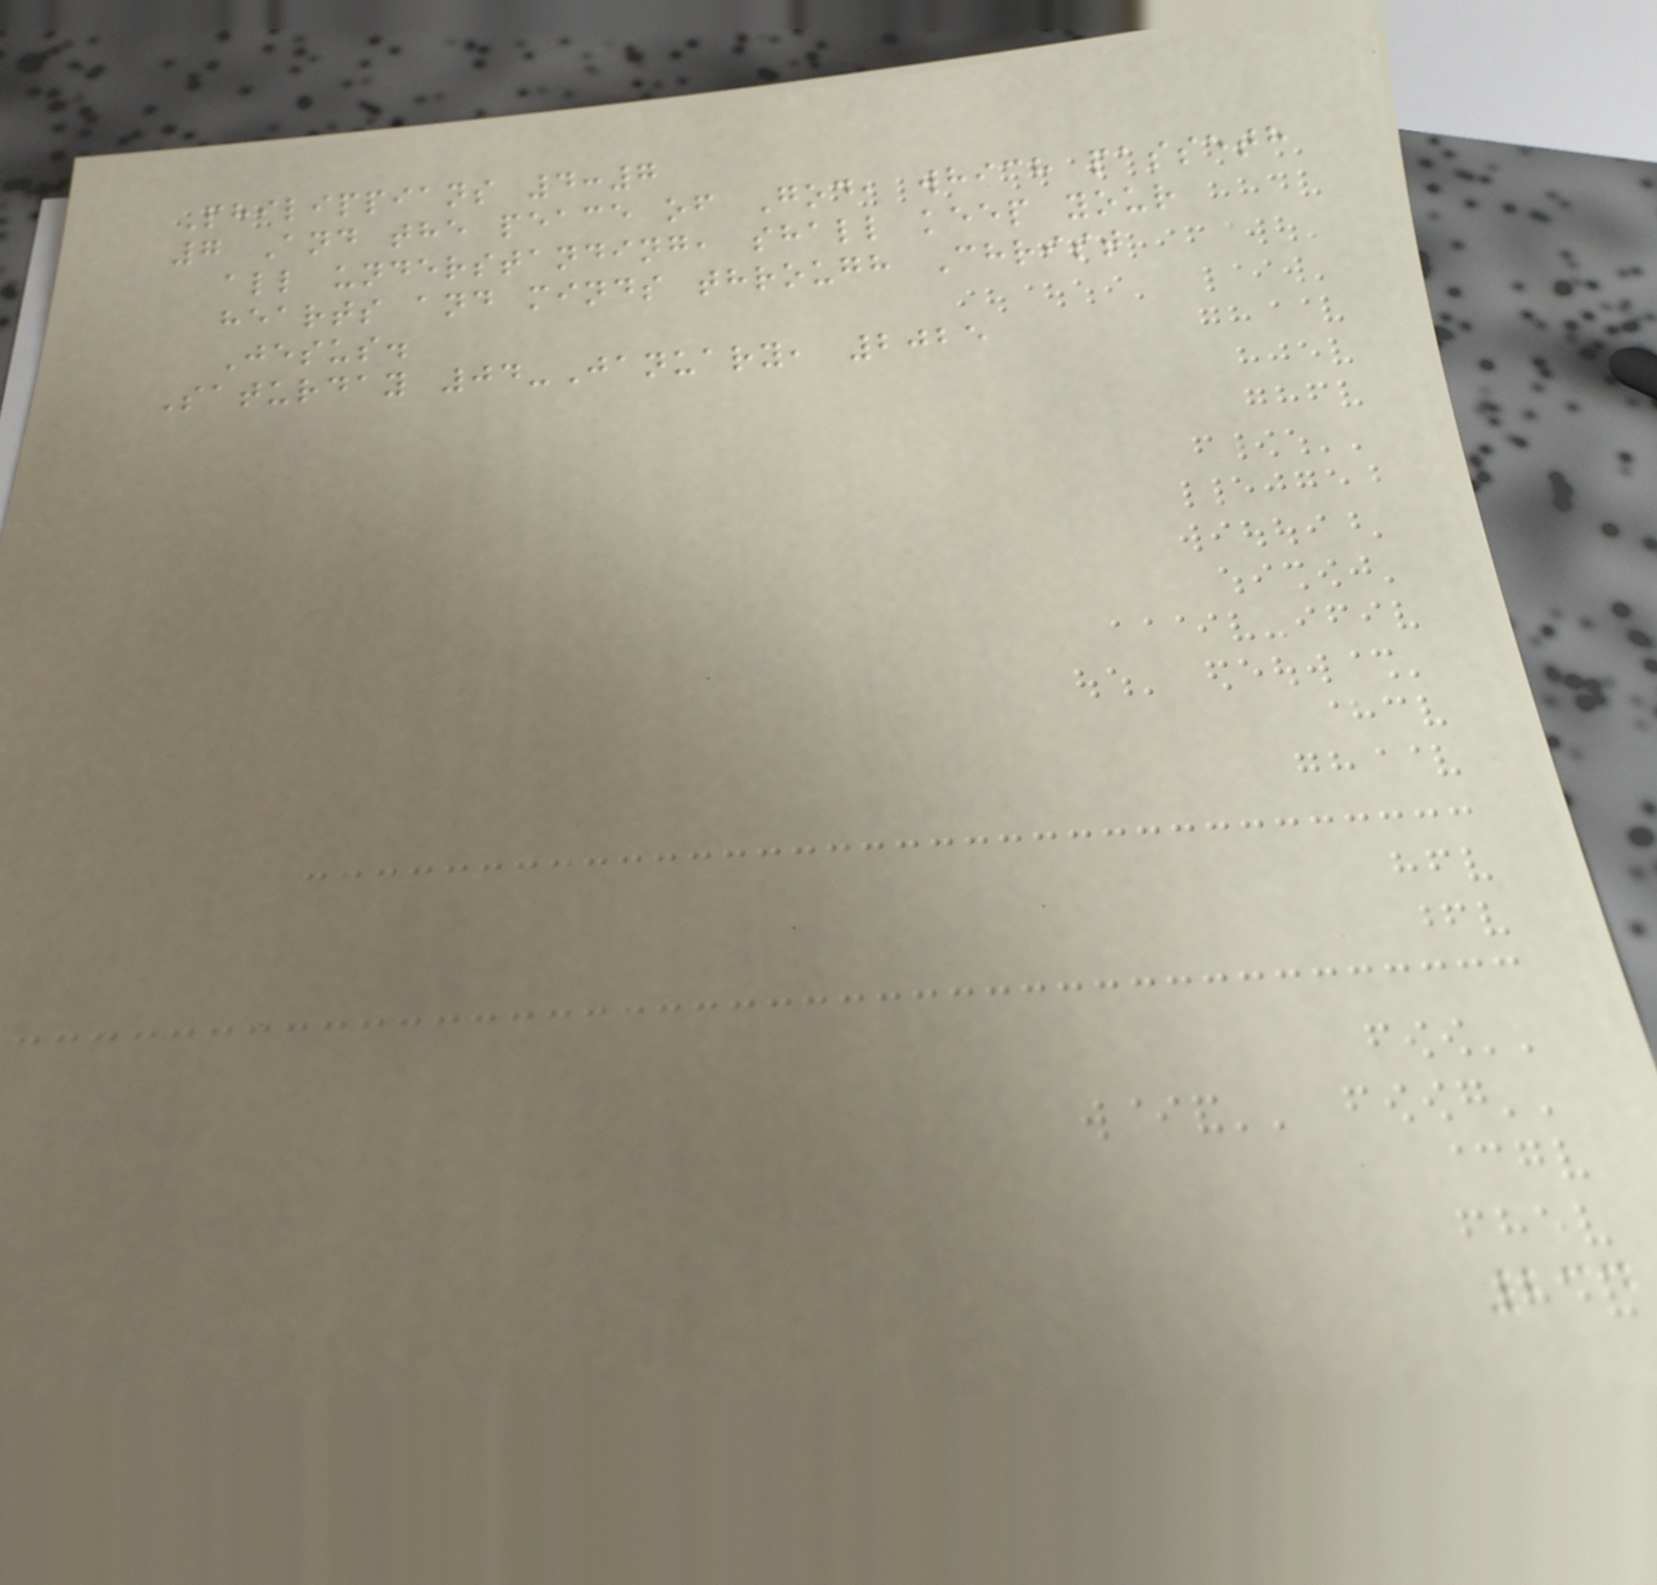Philippians 4:7
7 And the peace of God, which passeth
all understanding, shall keep your
hearts and minds through Christ
Jesus.
Saturday 04-January, 2025
234
